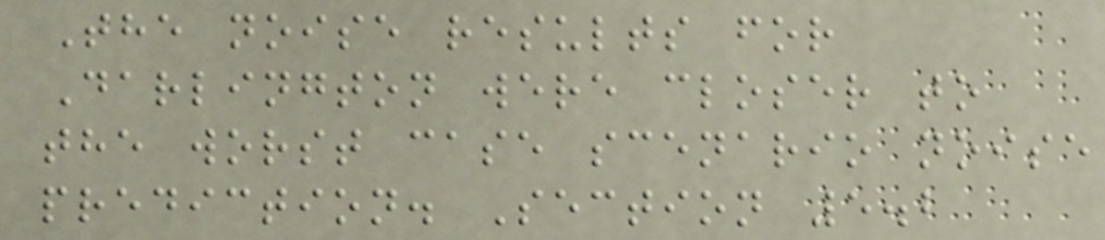The noise results for
Darlington were closer to
the worst case scenario noise
prediction. Section 5.2
